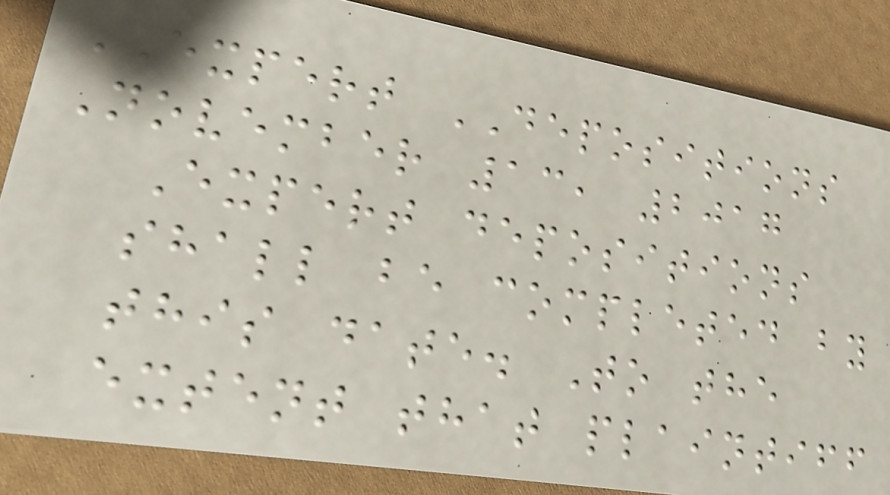EXPERT DEPOSITIONS
November 13, 2017
Expert depositions
shall be completed by
this date. To the
extent that plaintiff
